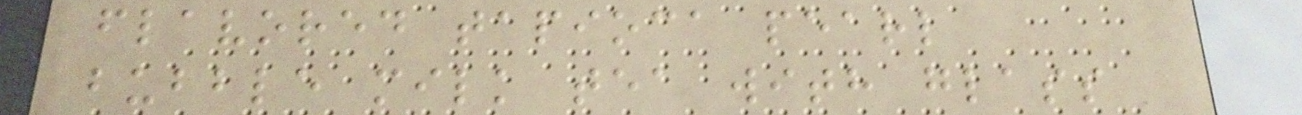flavored tapioca pearl
bubble milk tea with glass
